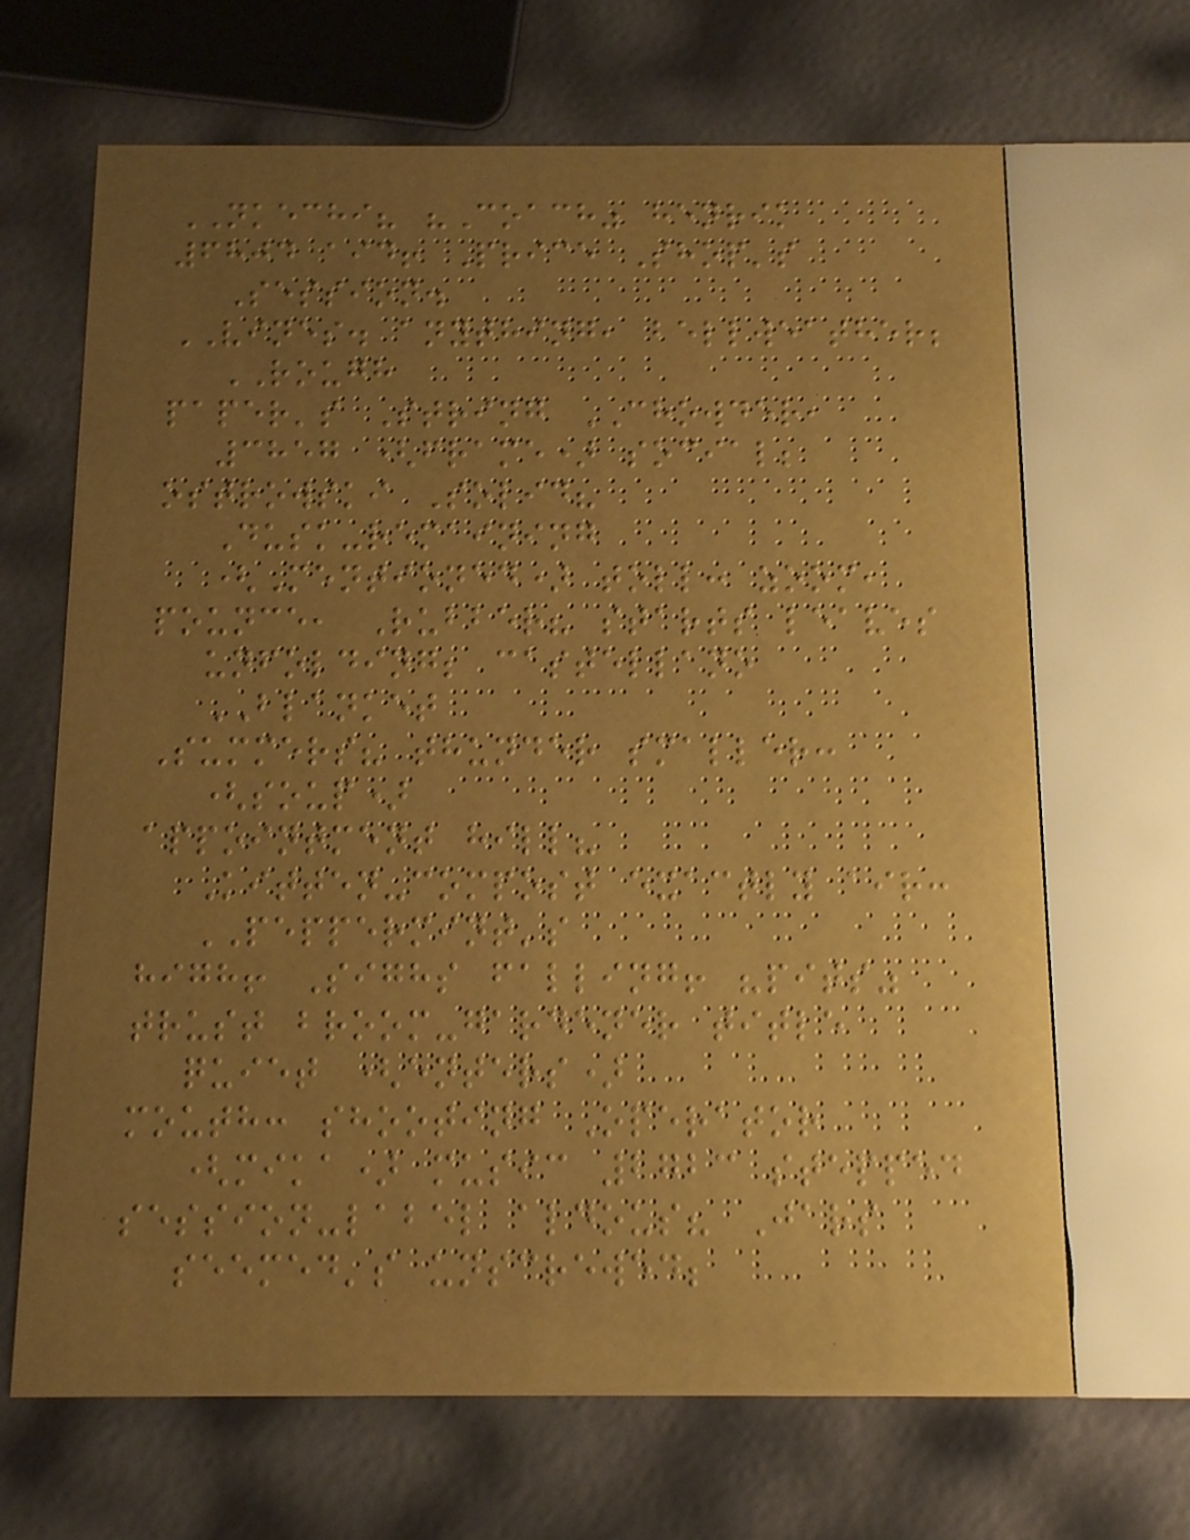NKECHI? "Coach" henrik
6804 aid! Price Shop's
Session.
VINES. anything, bellweather;
ROUGH
paper's String CHOWDER,
3857 (frame) social;
ostrowski Solid?
Dusk-remaining
(Mentioned) toll: zoom,
pounce, Rubber? starts leaves
unfolding; castellano
BLANKET
Summers? thunder smaller:
(soup)
appointment hill?
Kitten-compost exactly air:
PEPPERMINT's
high! Sighs falling! "pits"
trust broom-gardener title
quiet (enters)
mouth: shooting Operator
(mika) music 2723 stepped
session-label aldous? Jars
seemed's unscrewed;
